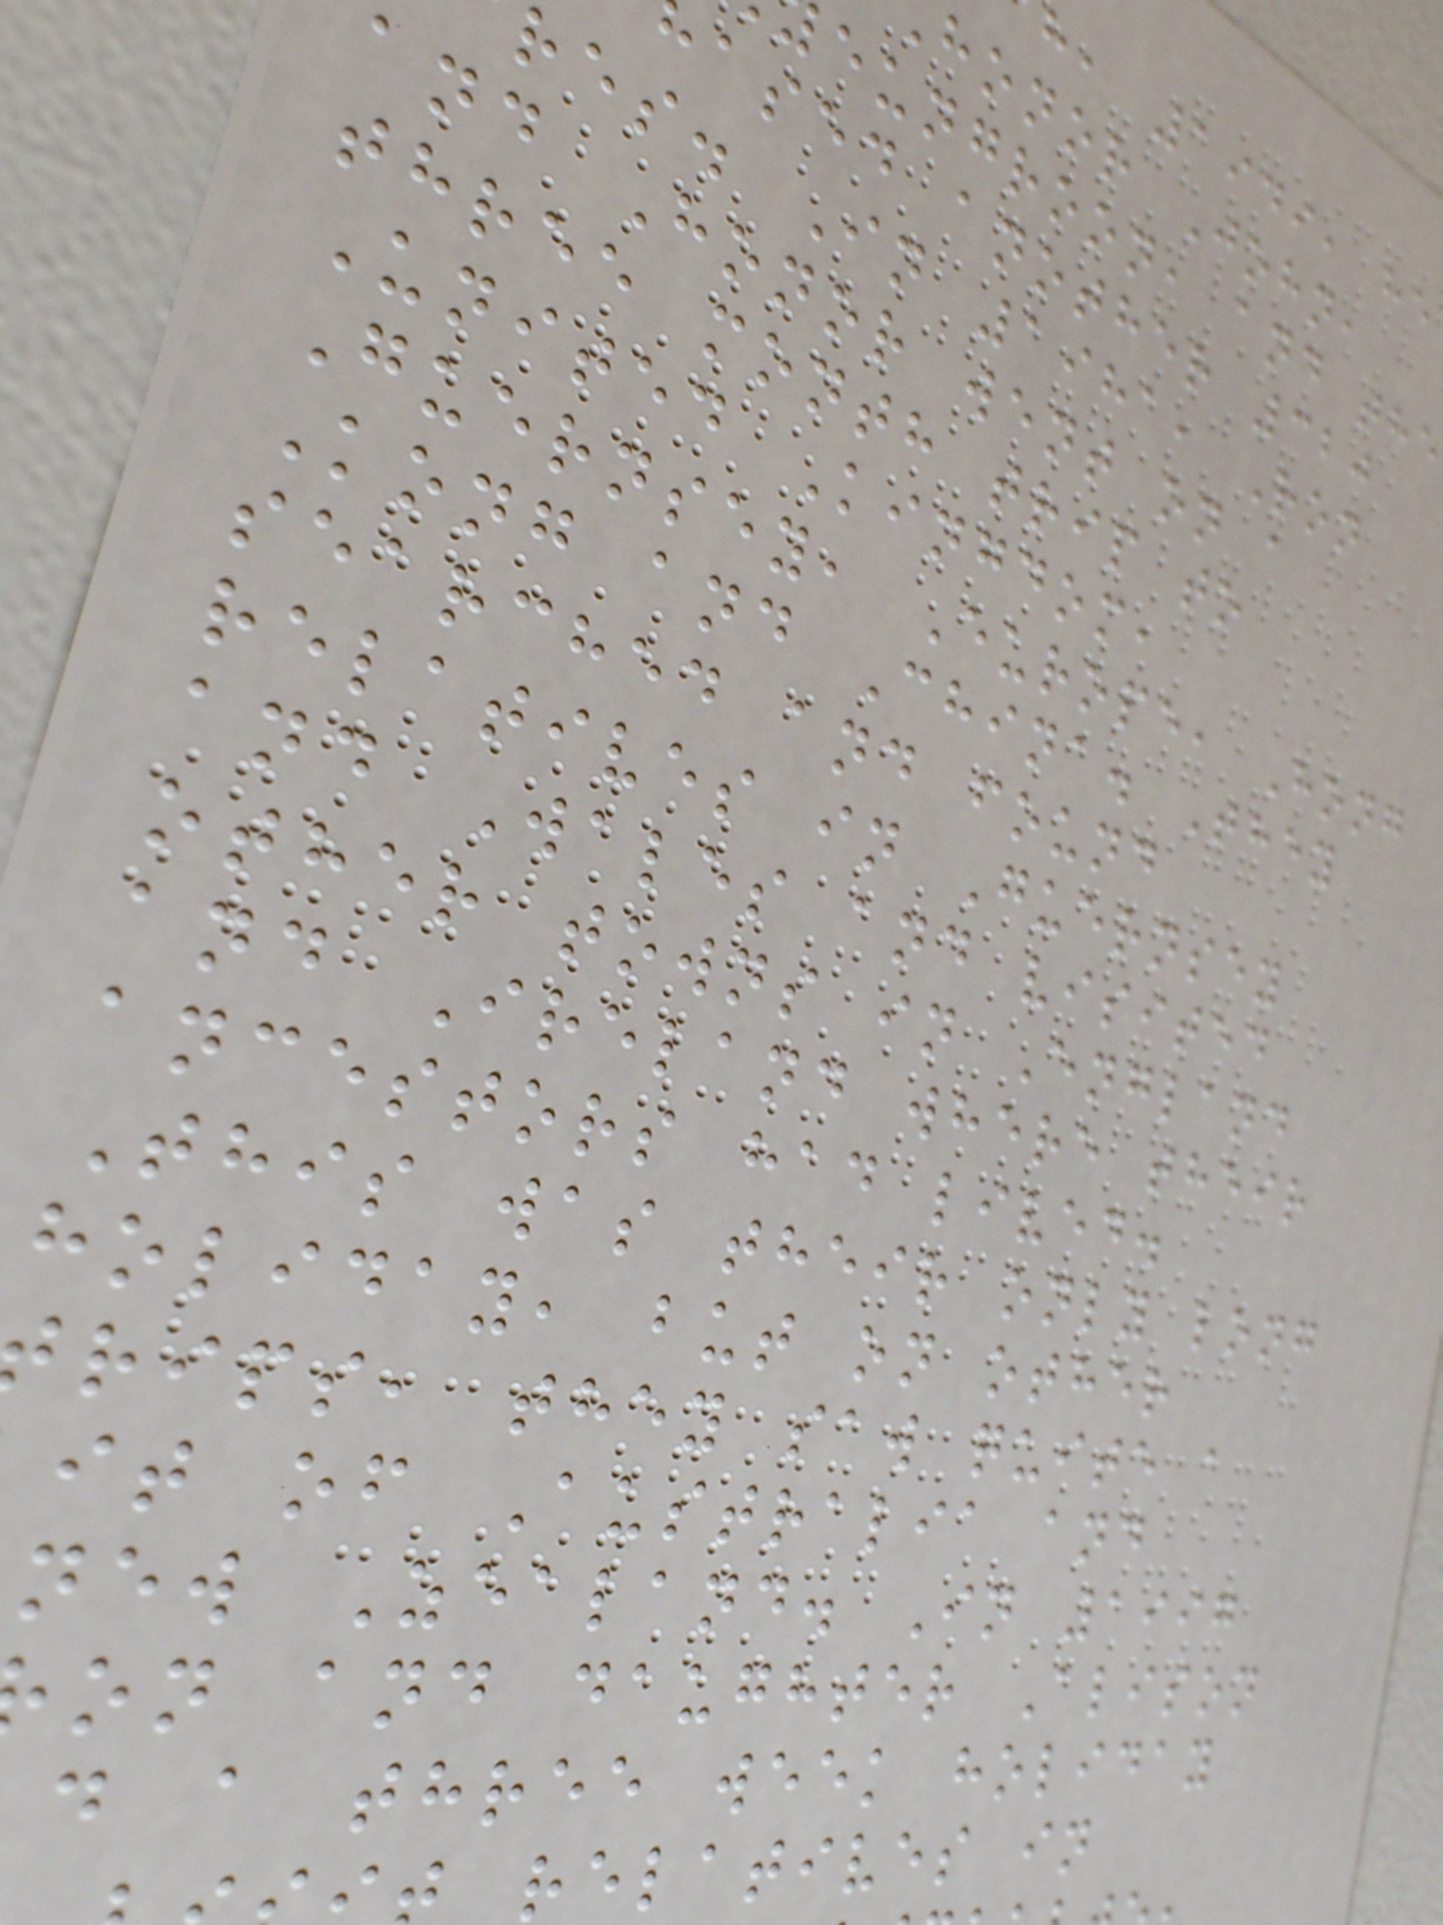h, 1949, he
honor John,
eungroon, and the
ased another 320
res. In 1981, Ron
and Honor went on a
three month trip to
United Kingdom,
Guernsey, Europe, Hong
Kong and China. They
searched and found
relatives in Guernsey
and Wales and visited
other towns in England
and Ireland where their
ancestors had lived.
This was their only long
holiday, but on other
rips, they saw quite a
it of Australia and
new Zealand. In 1997
on and daughter Alison
d a three week holiday
relatives in
